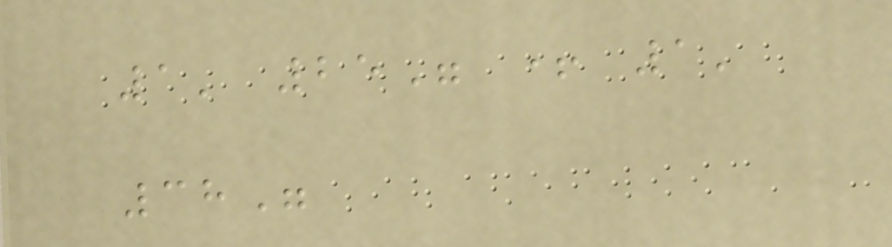1' 25" + 1'
38"
